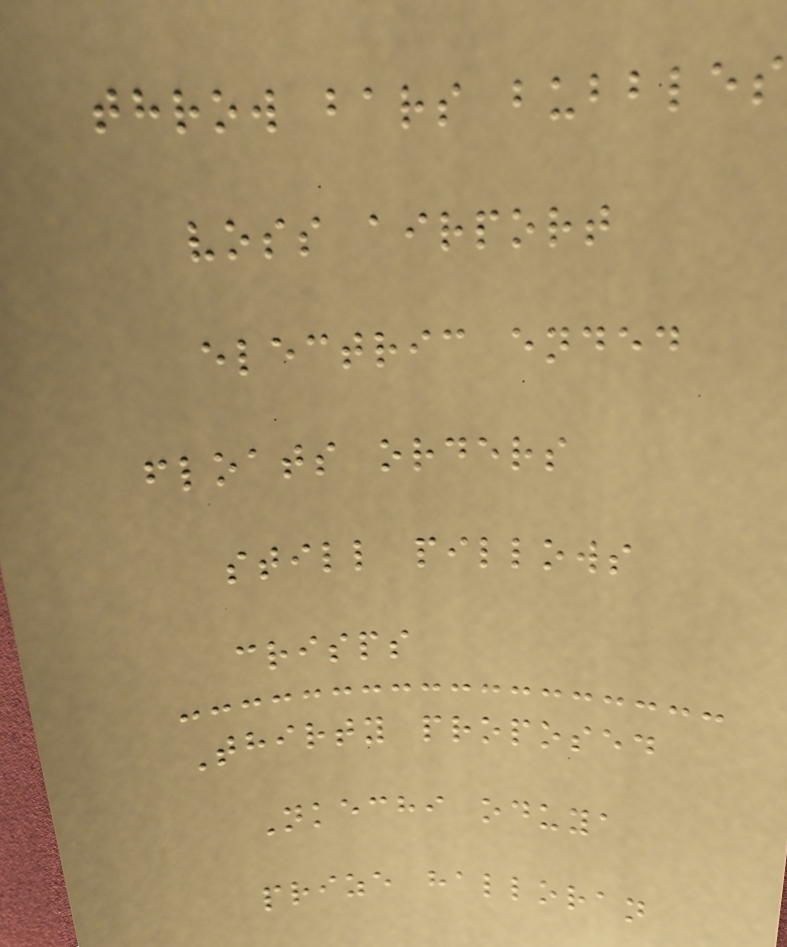throw bars bubbles
voss airport
electric ended
floats orders
still pillows
crisps
Thirty proposed
Nkechi oduya
prize halloran
